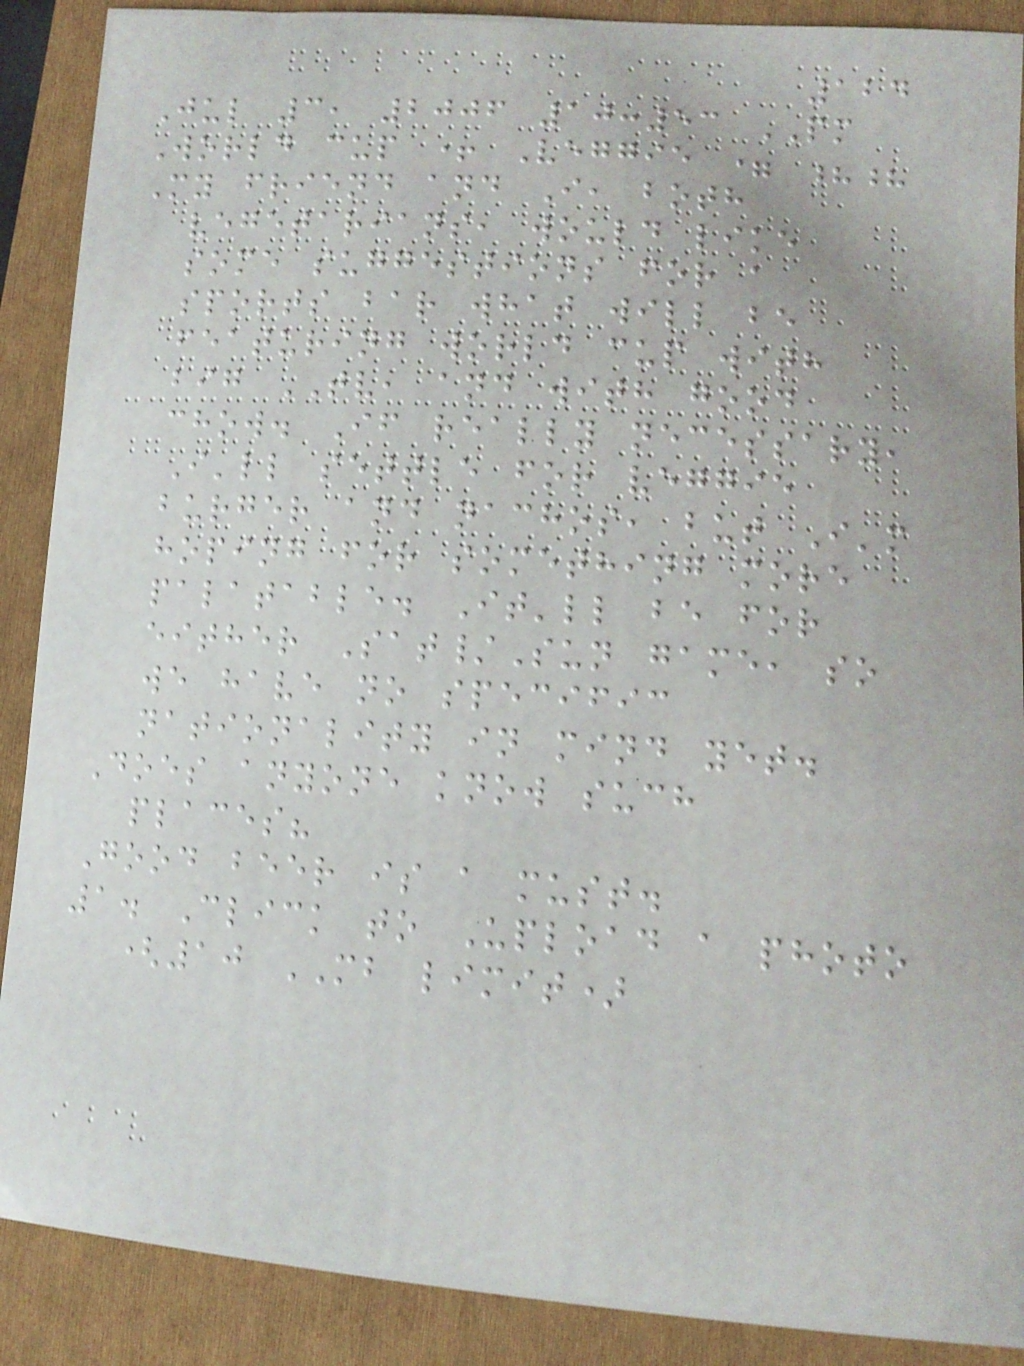124
Jul 3, 2006 10:53 PM
World cup + Veggie = ??
My friend and I, both
vegetarians, would like
some suggestions for a
sports bar what will be
featuring world cup with
big TV, and with good
chow. If really necessary,
I'll settle for veggie
burger and nachos, but I'm
hoping for something more
palatable. It'll be for
either Sat/Sun game, so
we have no specific
nationality in mind yet.
Does anyone know such
places?
Good beer is a must.
1. Click to Upload a photo
(10 MB limit)
